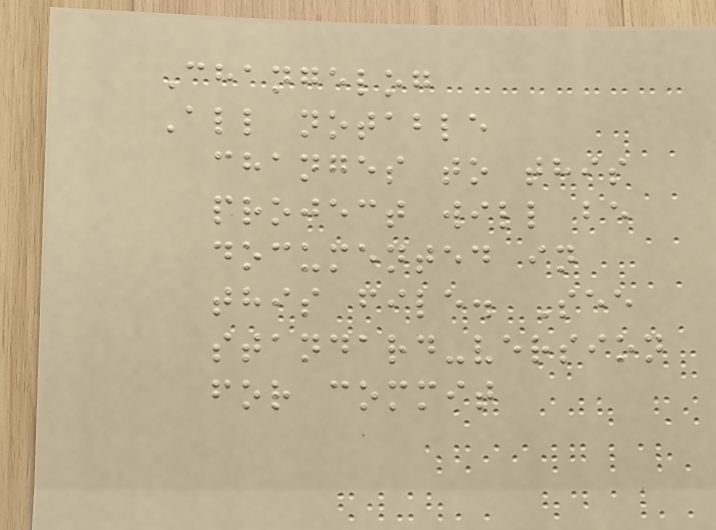Changelog
All notable
changes to this
project will be
documented in
this file. See
standard-version
for commit
